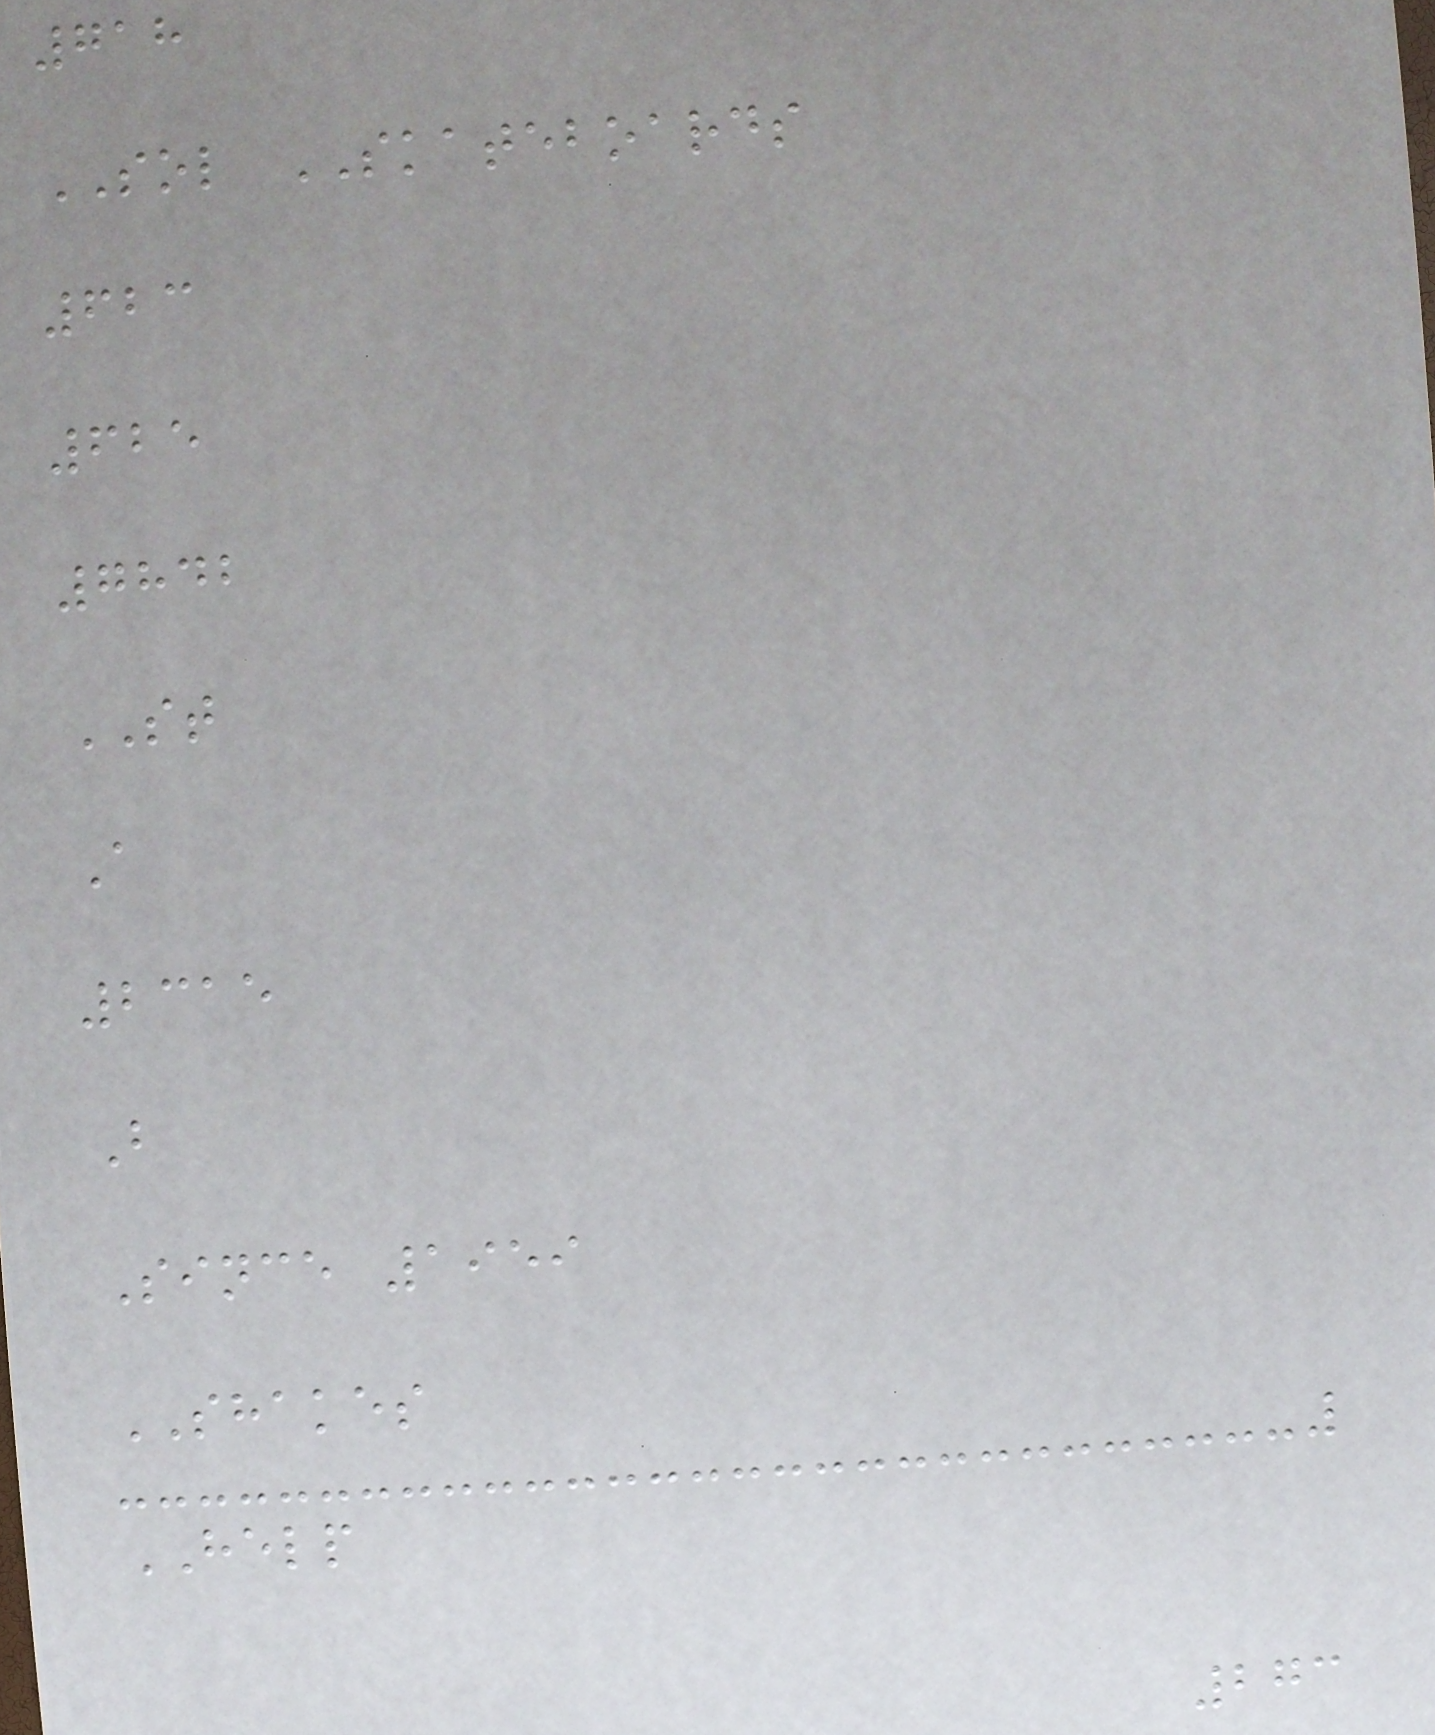718
SOL SKATEBOARDS
623
625
7842
ST
A
2315
B
Since 1959
SHAKES
HELP
273
